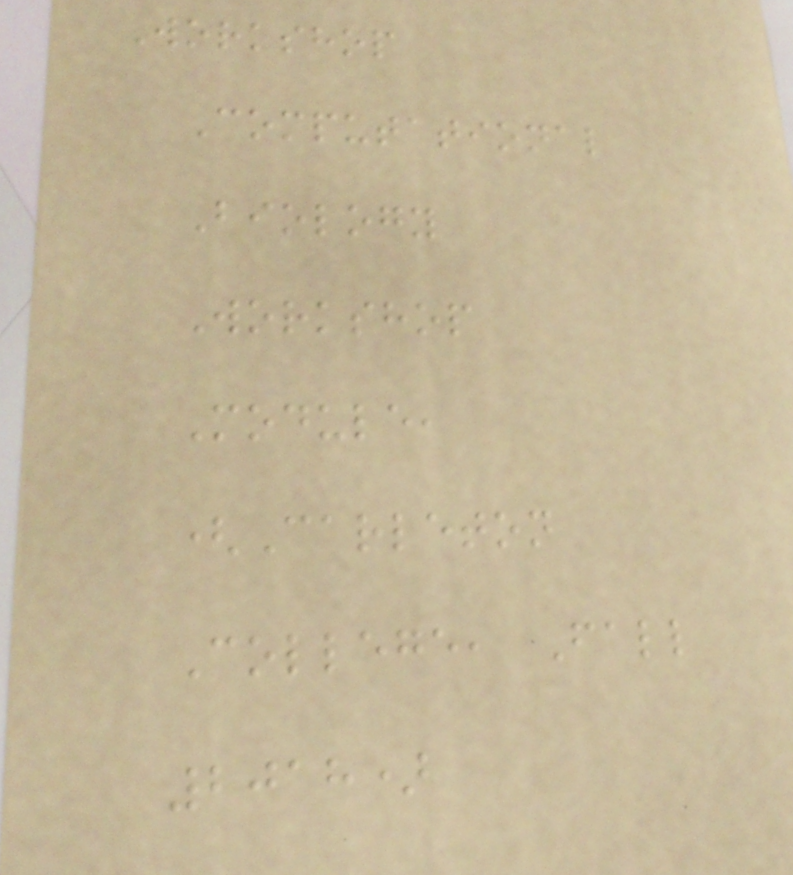Workshop
Computational
Biology
Workshop
Module,
(Carleton
College, Fall
2018)
